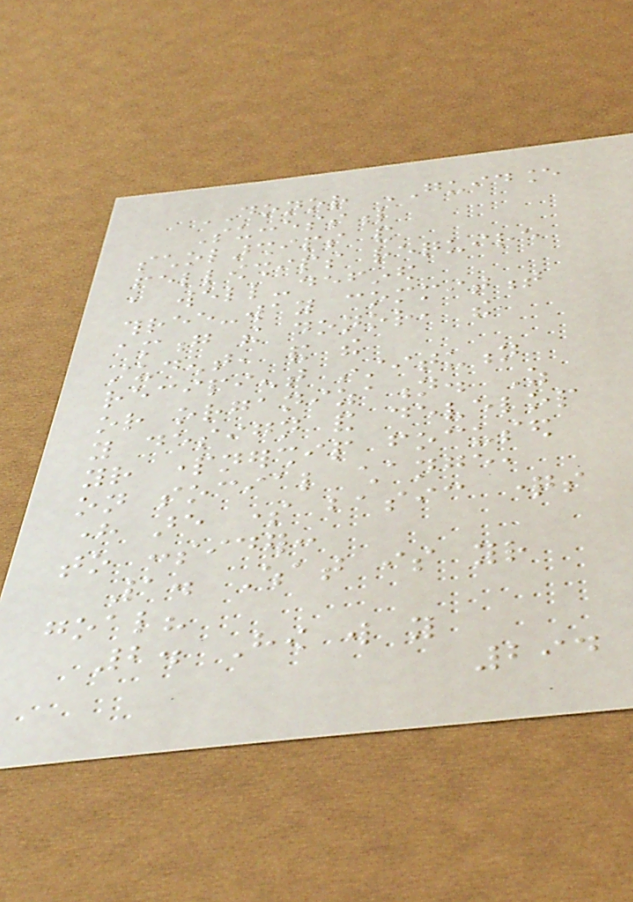DONOR GUIDANCE
Successful
scholarships and
fellowships require
a well-defined
three-way commitment
among the donor, the
student, and the
recipient institution
or organization. As
you design and develop
your partnership focused
on social change,
here are some basic questions
to consider:
1. What is your
goal?
2. How will you
294
